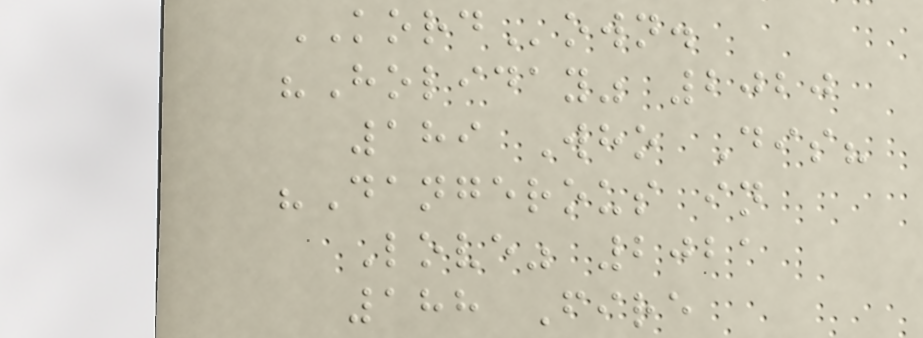KORDown.
"Holiday" 2020
189 Who Dis?
"Dangerous in
Love" 2021
188 Fire
